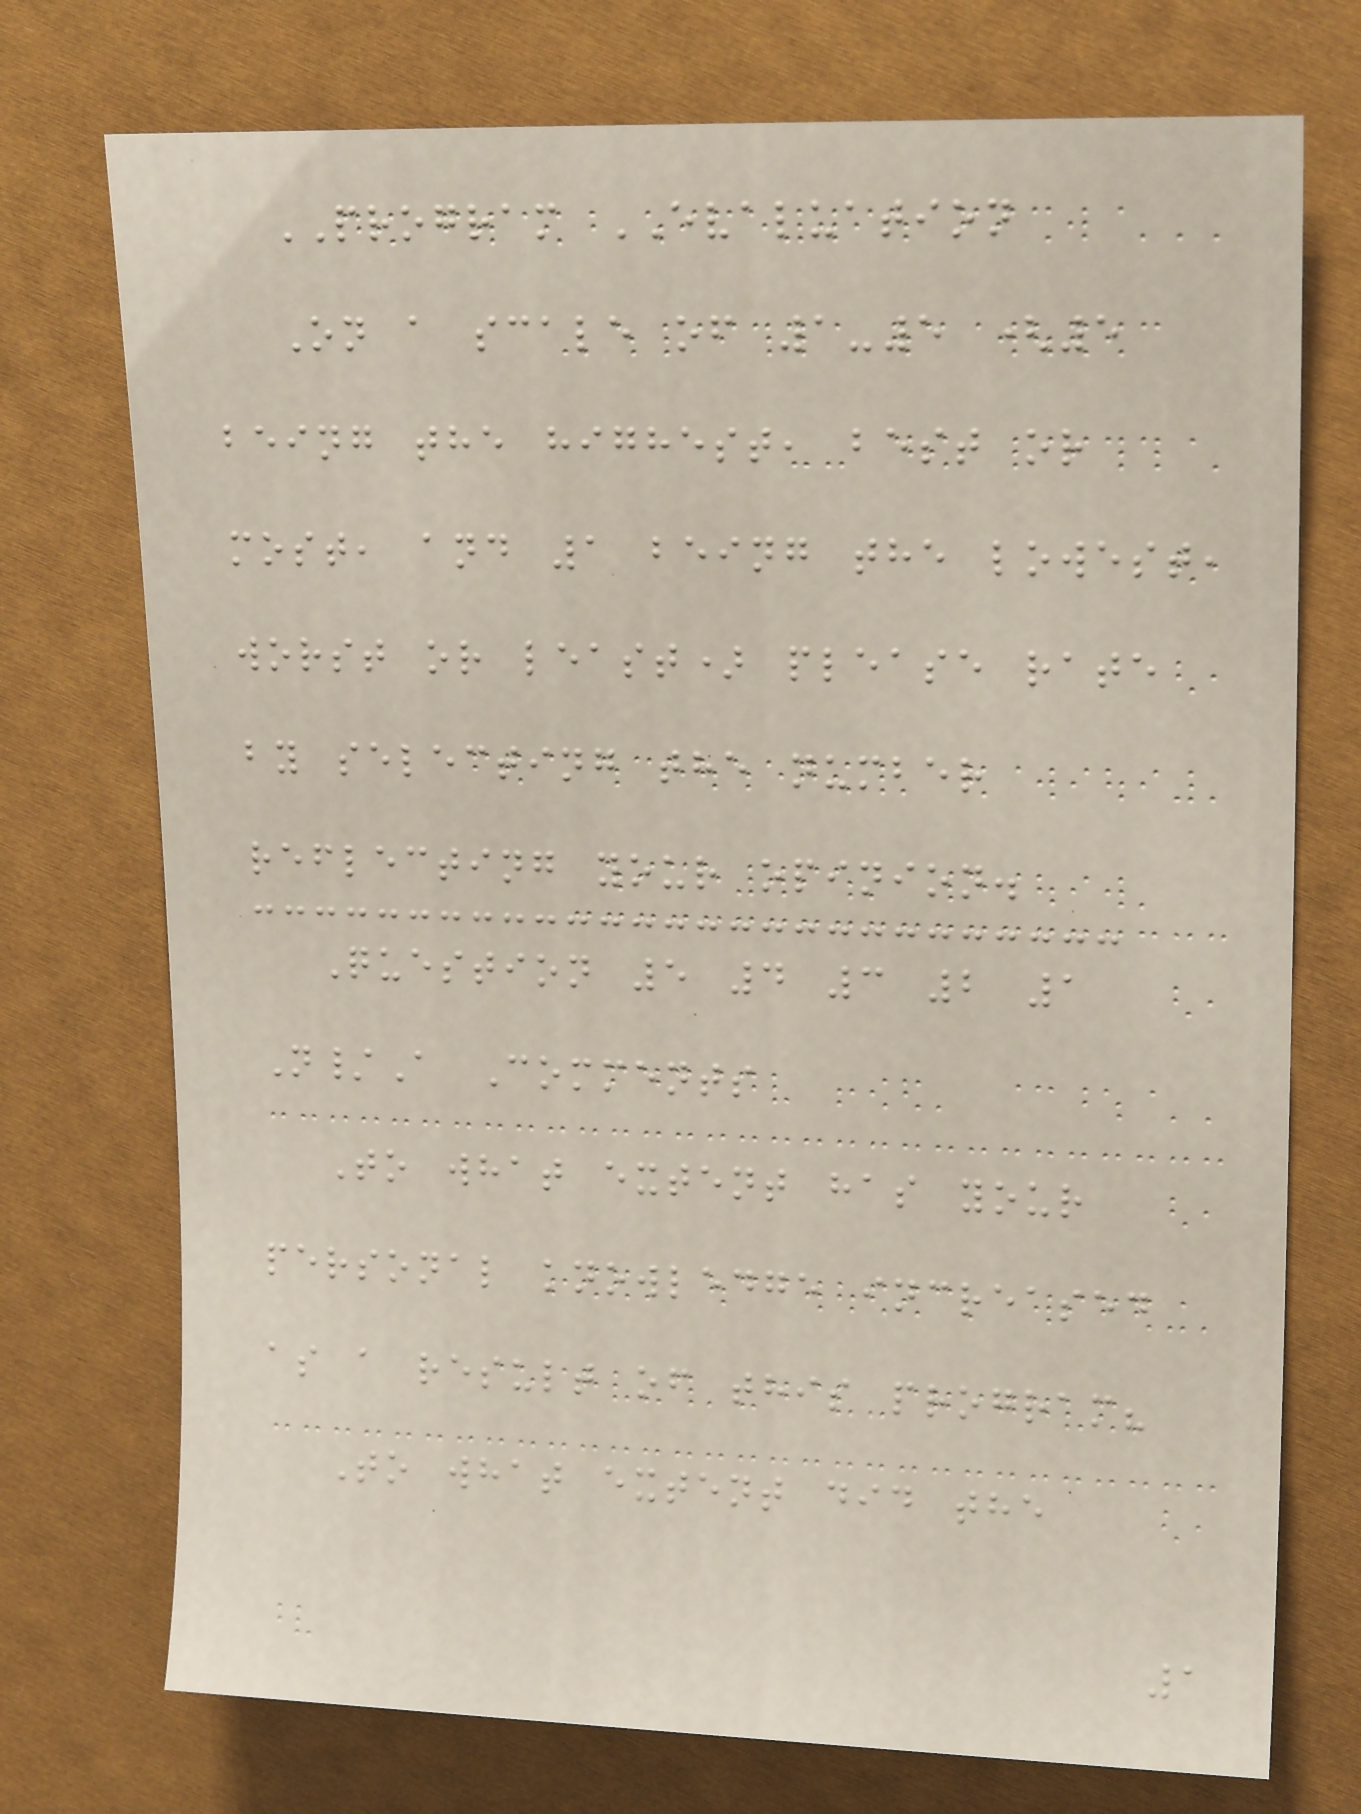PROGRAM EVALUATION
On a scale of 1-5 (5
being the highest, best or
most, and 1 being the lowest,
worst or least) please rate
by selecting the number
reflecting your opinion.
Question 5 4 3 2 1
N/A Comments
To what extent has your
personal knowledge increased
as a result of this program?
To what extent did the
1
